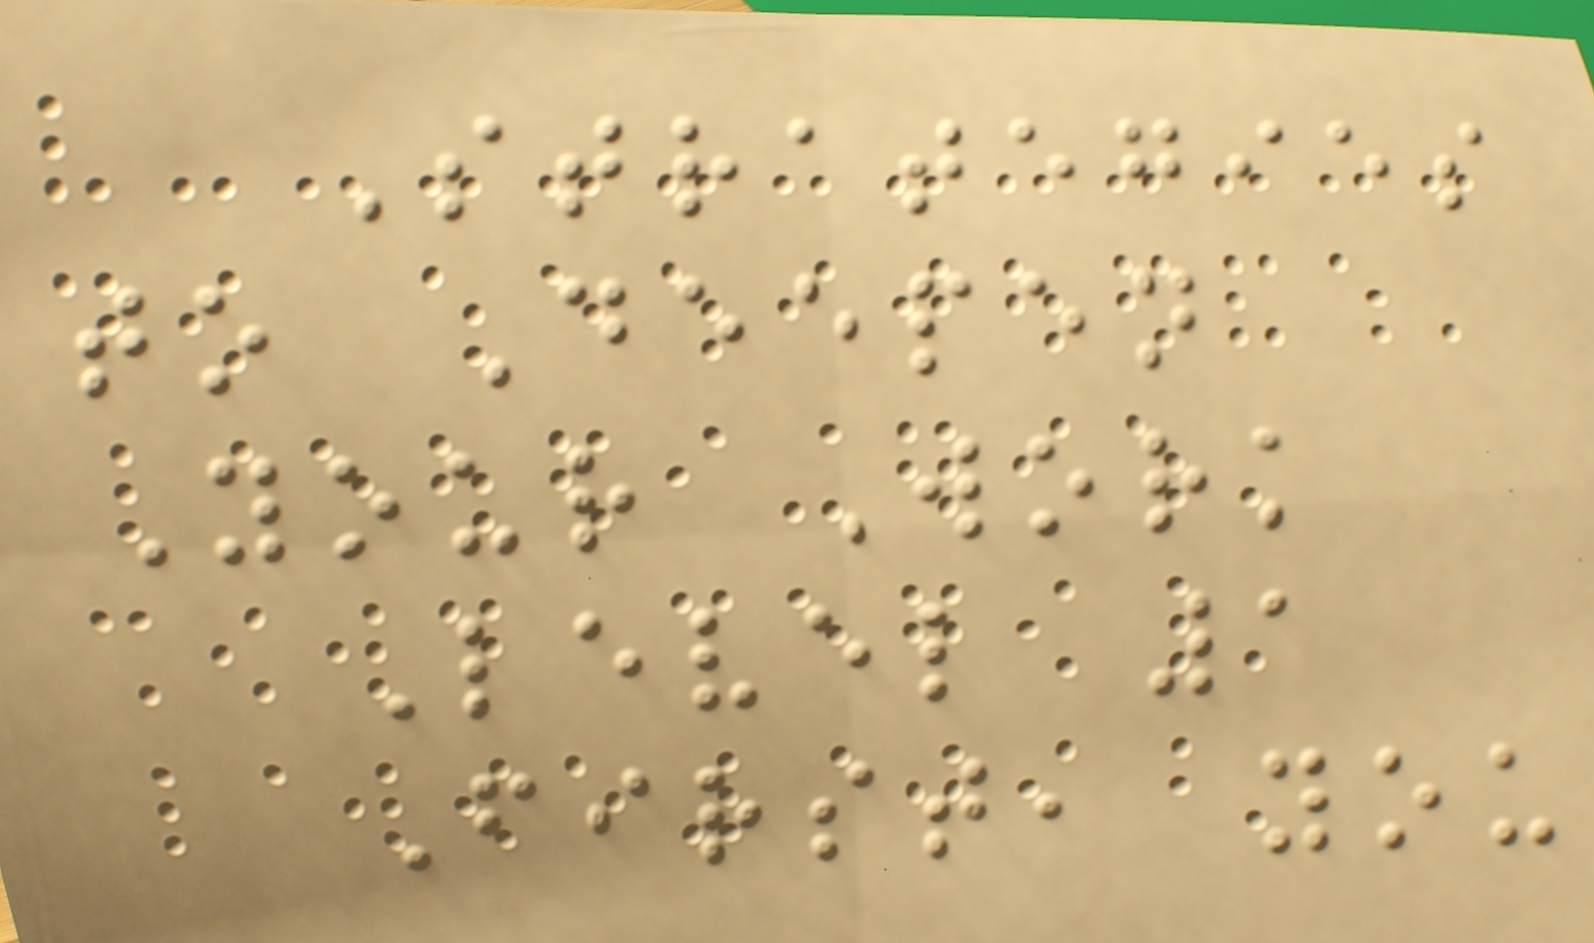Strategies
to Deepen
Your Work
Level 1
First, you
